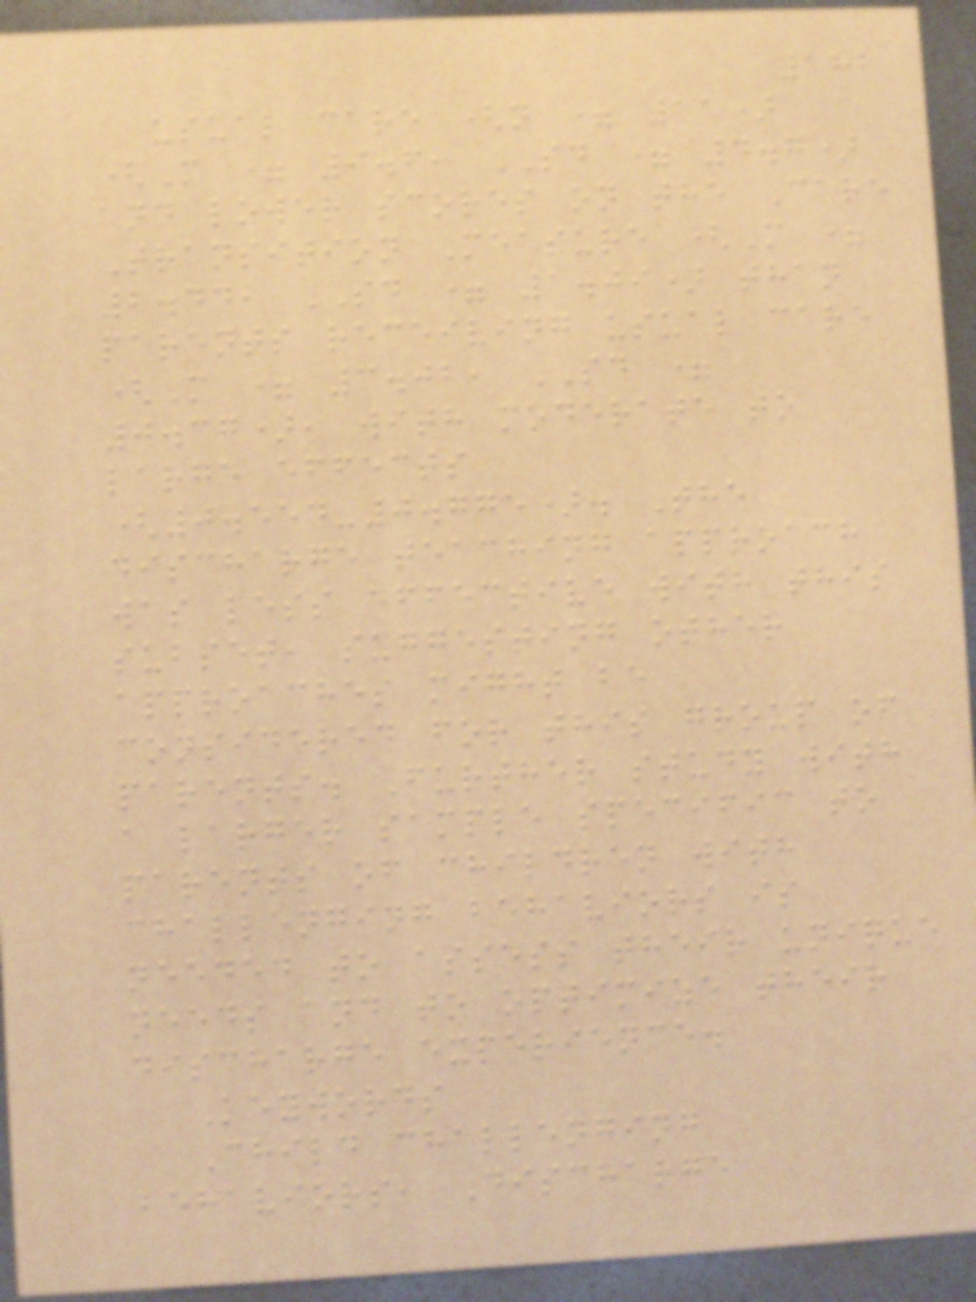182
usual care (n = 11)
(M = 9.6, SD = 4.7)
and lower scores on the Care
Transition Measure (M =
2.44, SD = 1.09) than
parents receiving usual care
(M = 3.02, SD =
0.37), with moderate to
large effects
(0.554-0.775). The
discharge teaching approach
was less effective with this
subset, suggesting other
approaches might be
considered for this group of
parents. Further study with
a larger sample specific to
parents of children with
challenging behaviors is
needed to assess their unique
needs and to optimize their
discharge experience.
Keywords
Child challenging
behaviors, Discharge
